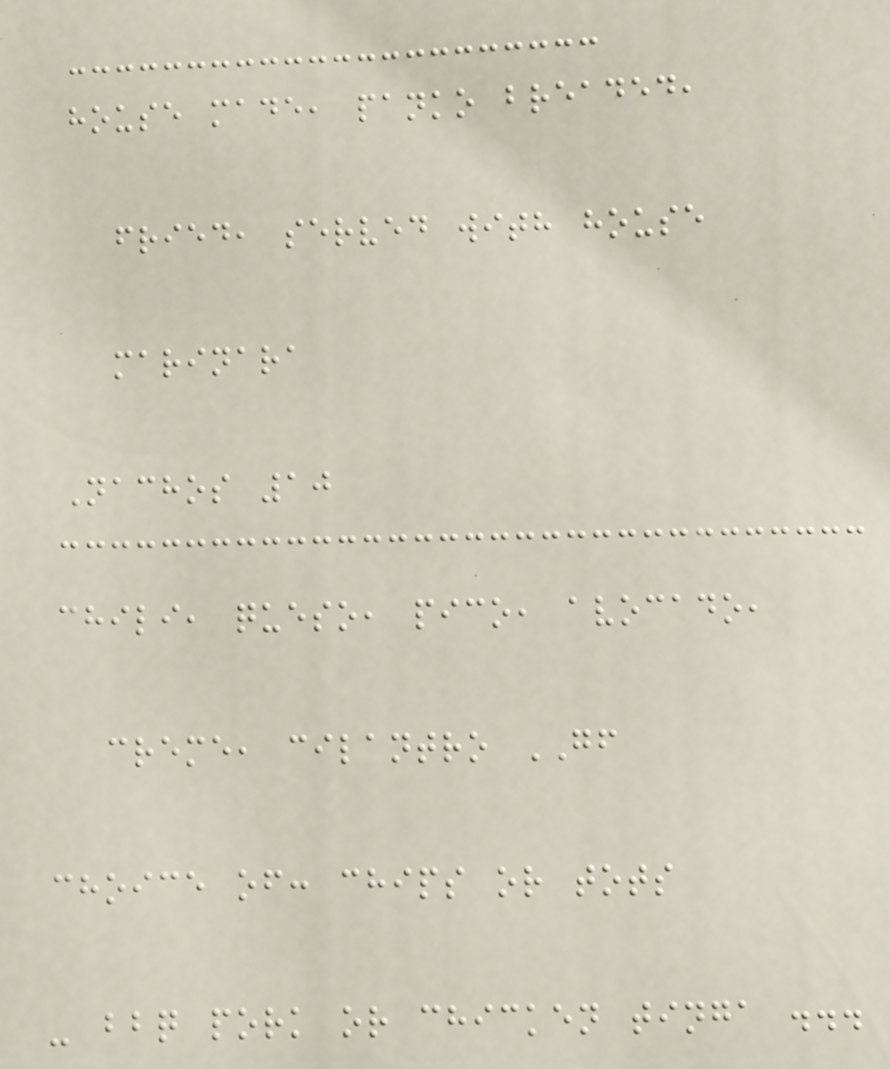house made, panko breaded,
fried, served with house
marinara
Nachos 10
chili, queso, pico, avocado,
creme, cilantro GF
choice of: chips or tots
- bbq pork or chicken tinga ...
